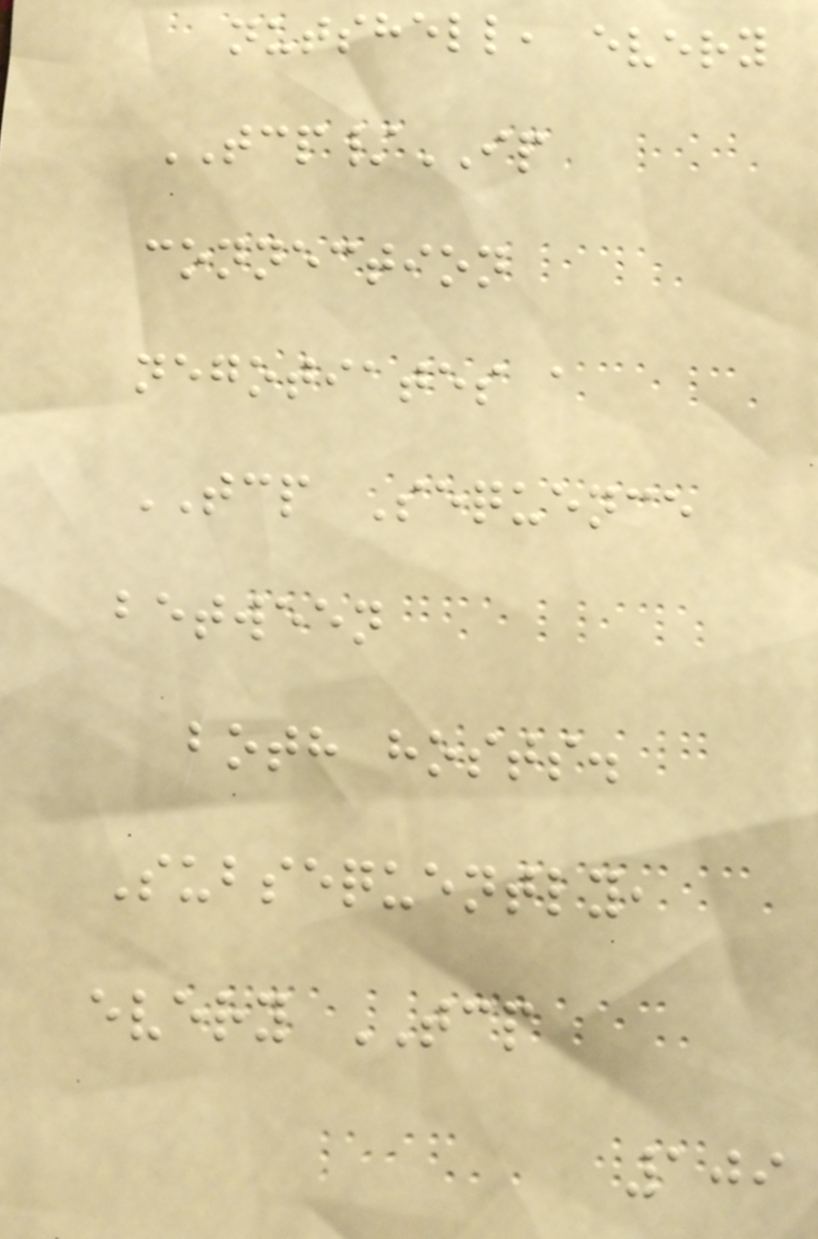nutshell, every
TCP/IP
connection
negotiates a
TCP Sequence
between
both hosts.
Subsequently,
every TCP
109
